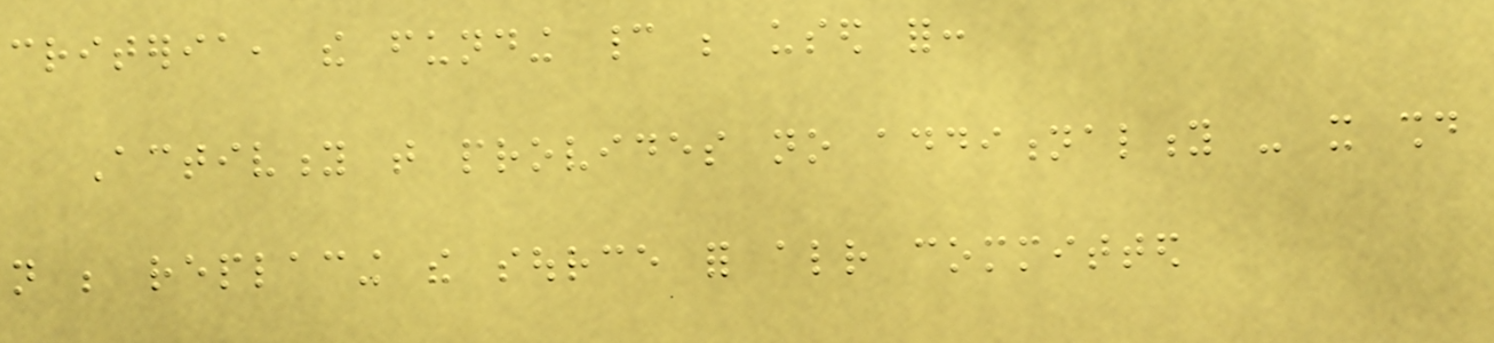criteria, the funding cannot be used for:
Activity that provides no additionality - it should
not be replacing the source for already committed
